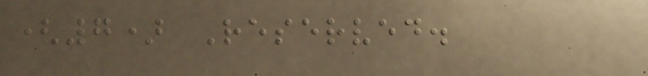(7) Reserved.
